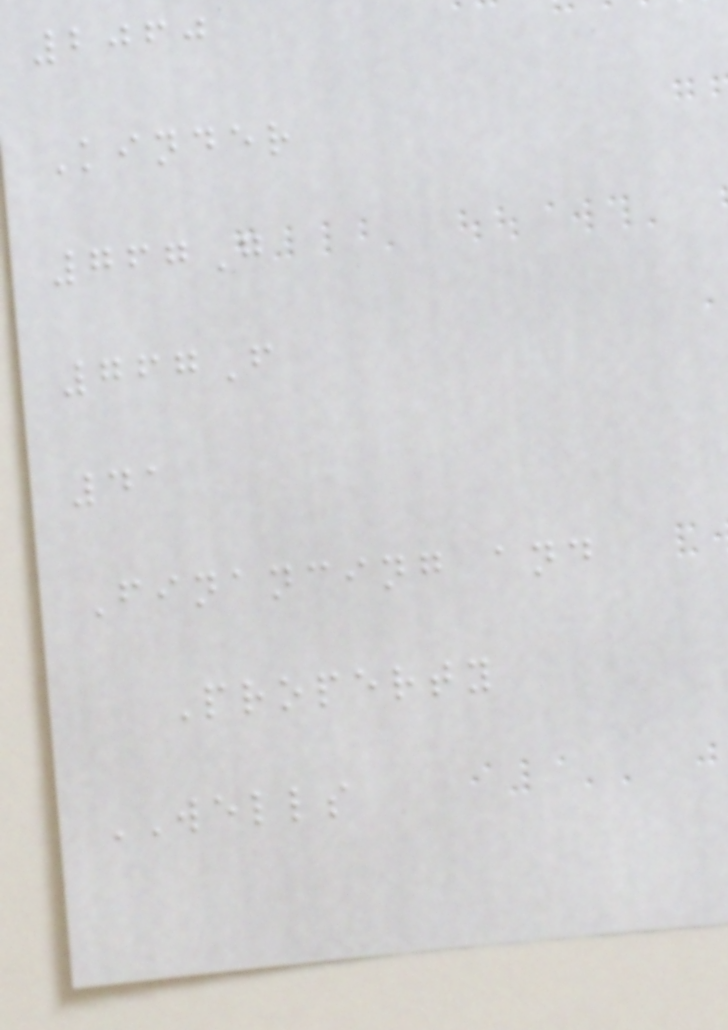2060
Kinder
767G
767F
41
Financing and
Property
WELLS
